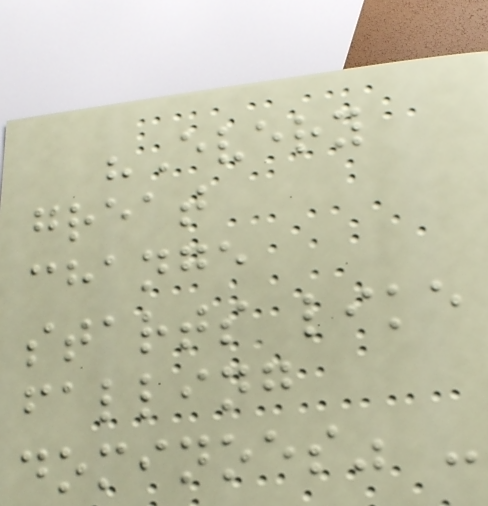"Every
great
change
starts like
falling
dominoes" -
